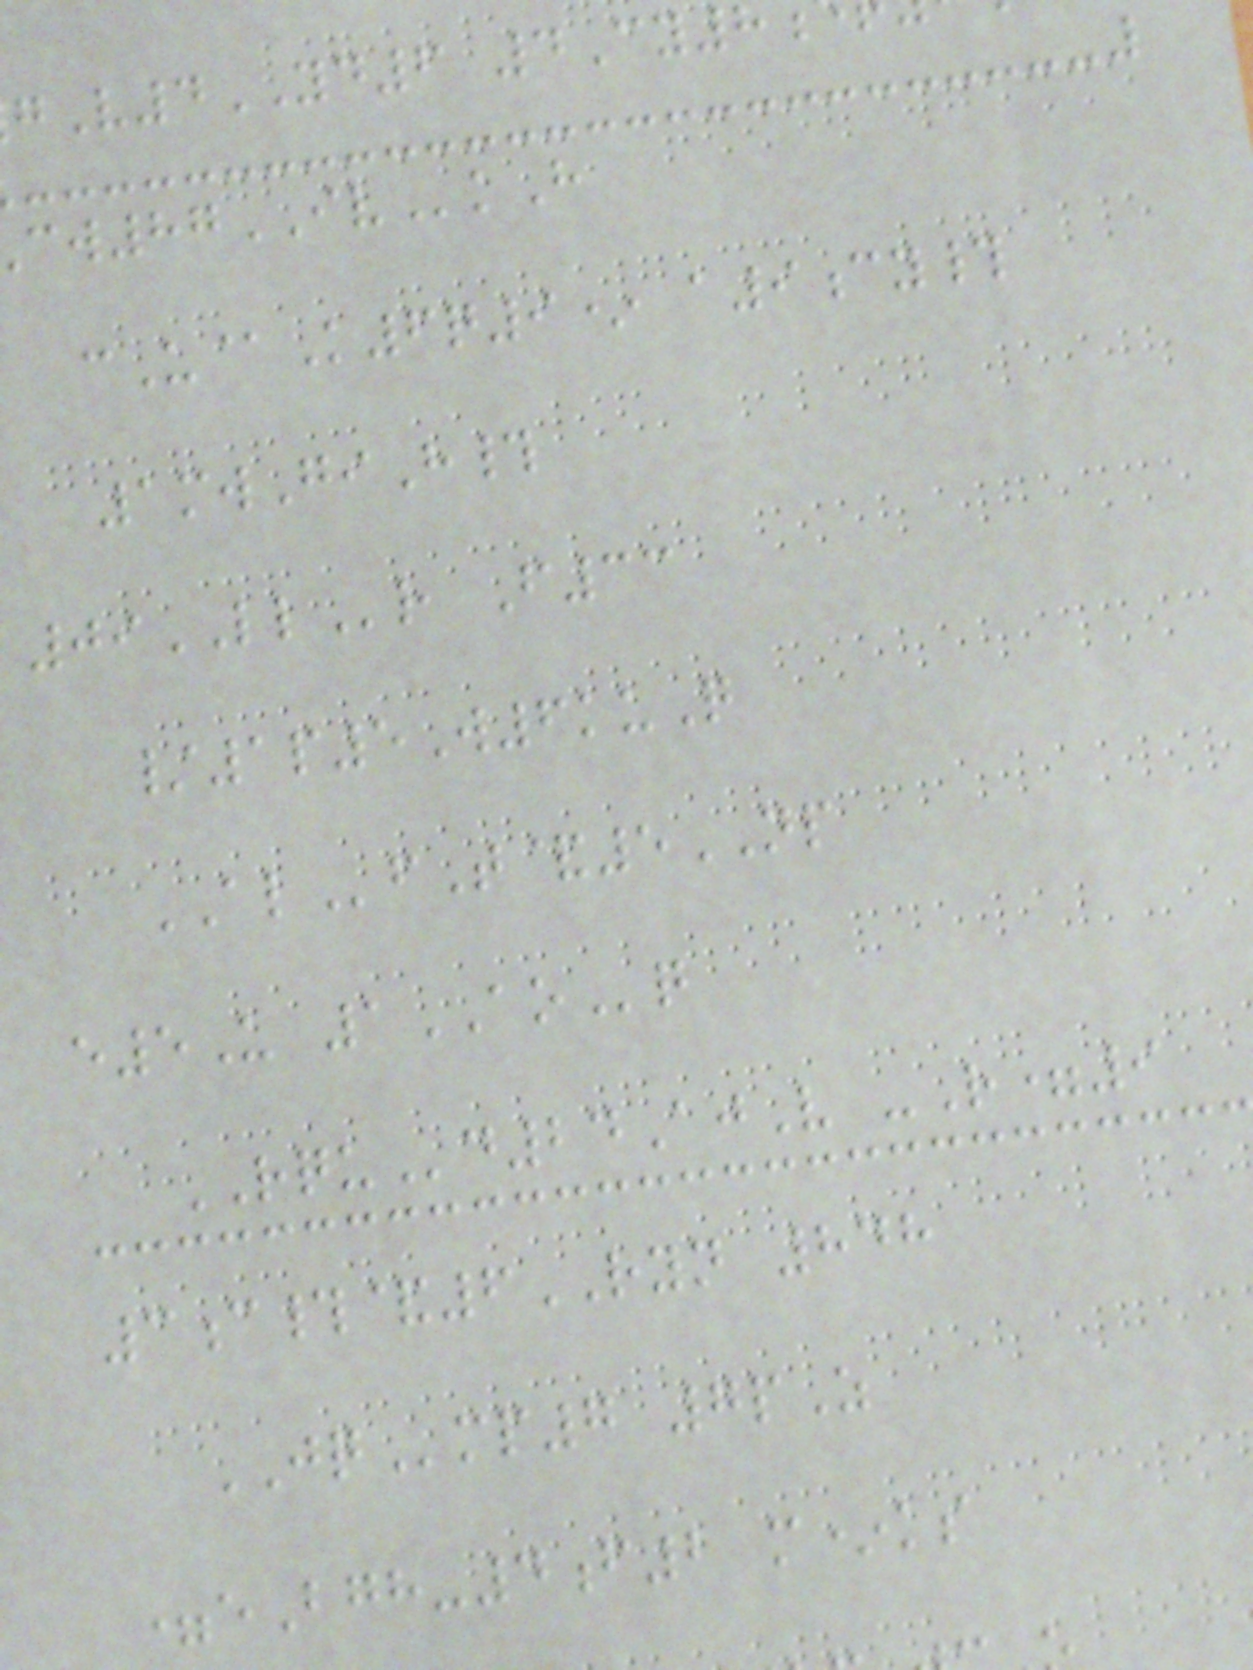V4YD6 4Cy8
w87IVkH
cU@K6q9* a9cy#
1mwGiH#
09LLr F33
/1p5W6kuQ
ALfT&5NP
e5U 1AOq
RQUd24AjV -R=9
3c#&6RYN 848
JQmp7 7pZ
=eBgh-4f2 m*ks
